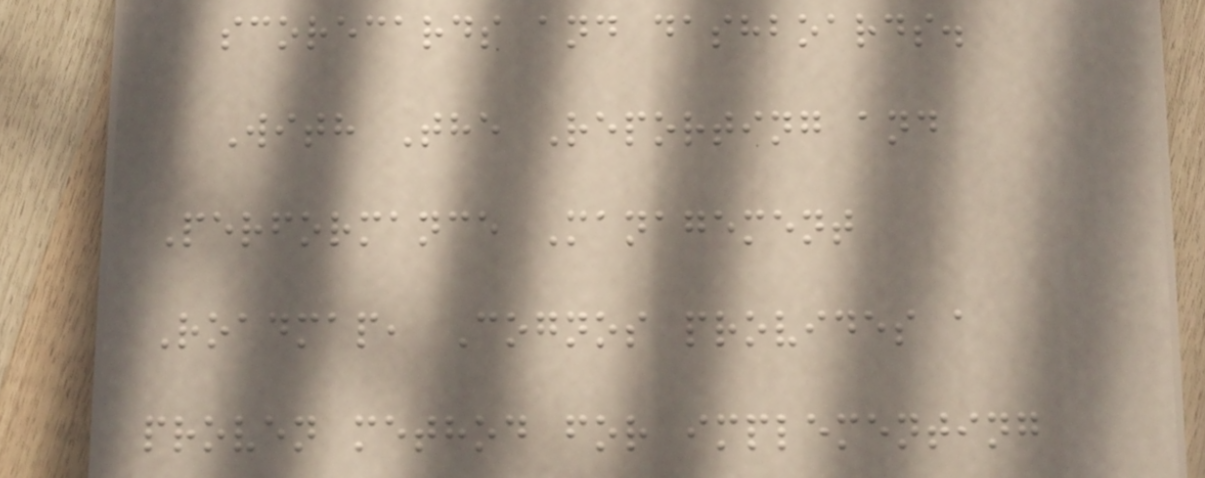scorecards and dashboards.
With The Reporting and
Performance Management
Roadmap, Cognos provides a
proven method for implementing
